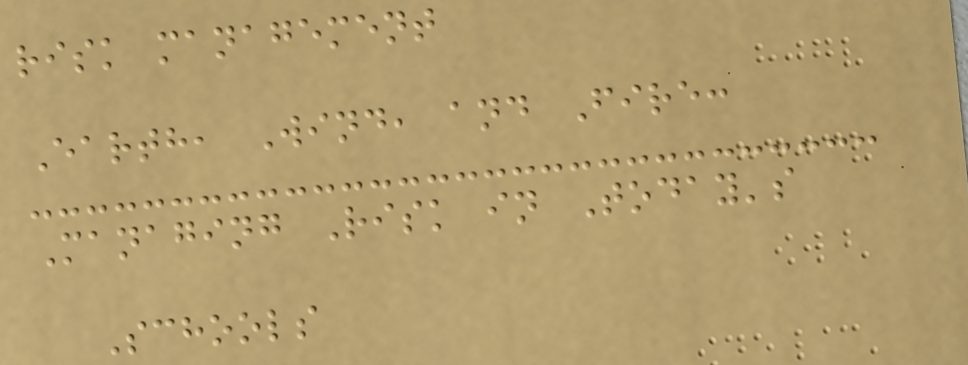risk management
Earth, Wind, and Fire:
Managing Risk in Today's
Schools
